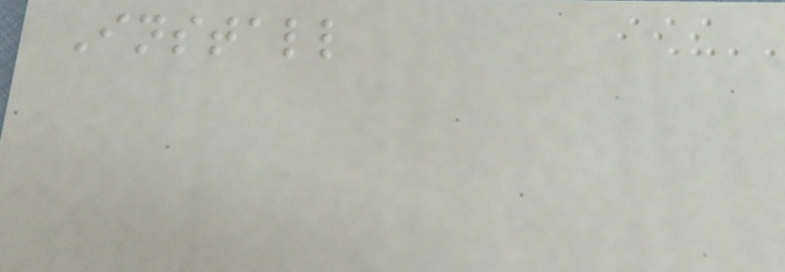Install
